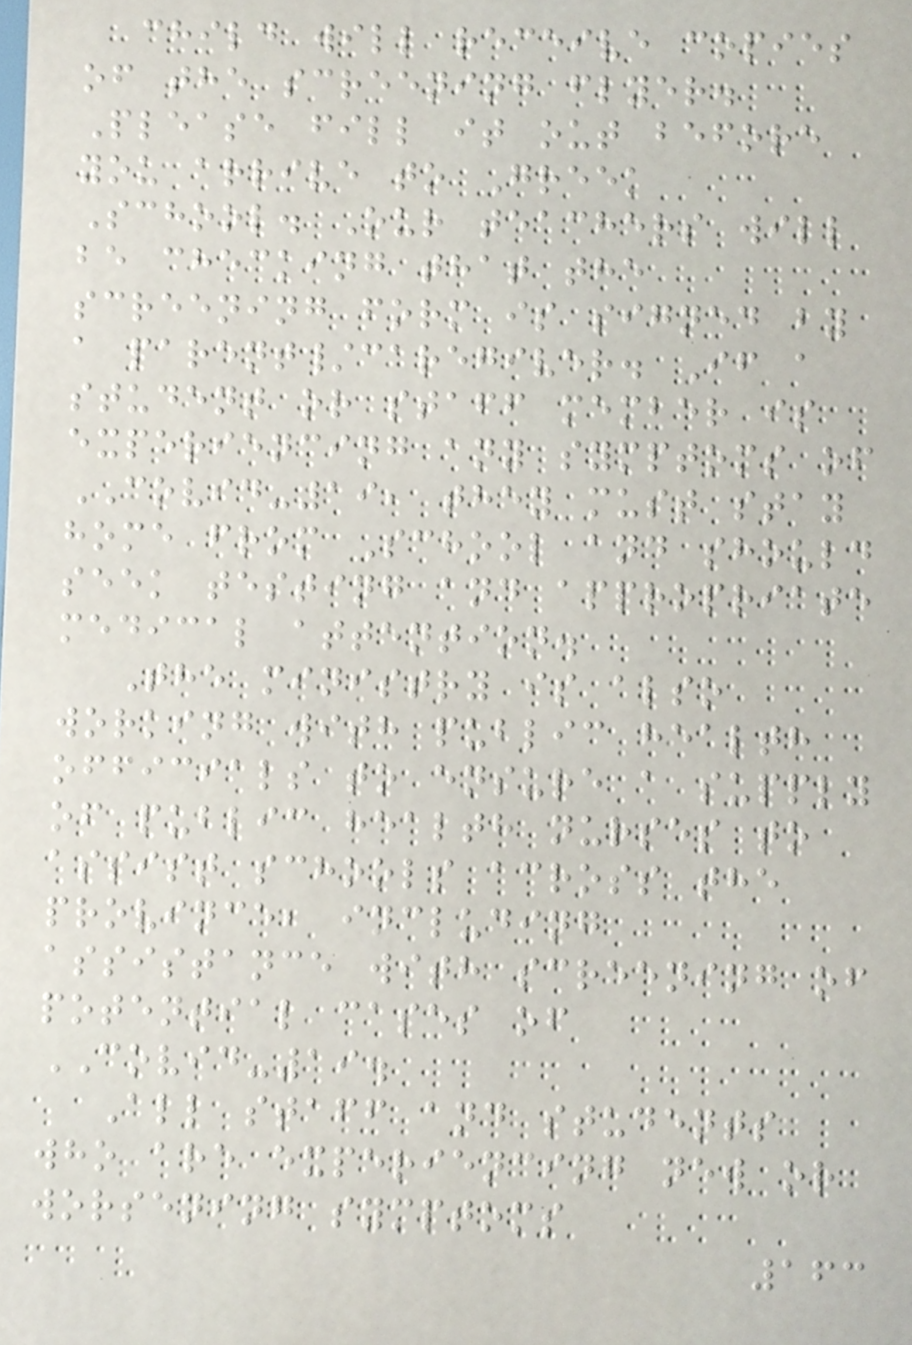child will receive copies
of the screening flyer.
Please fill it out before
you arrive to Greek
School. Our teachers will
be checking that the
screening form is signed by
a parent/caregiver. If a
student or staff member is
experiencing any symptoms of
COVID-19, they must stay
home from School and should
seek testing and appropriate
medical attention.
The ministry is also
working with public health
officials to ensure a supply
of public health nurses to
assist schools across the
province, including
assistance with screening of
potential cases of
COVID-19.
All staff and students
who are experiencing new or
worsening symptoms
163
